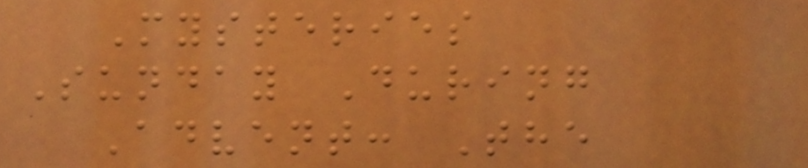Mysteries
Sunday During
Advent: The
